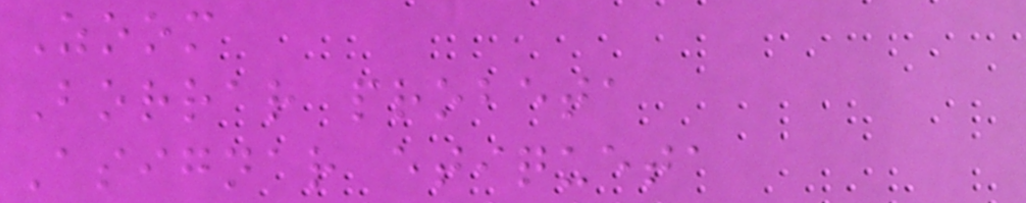Zoom
Borrar probeta
Asignar etiqueta
